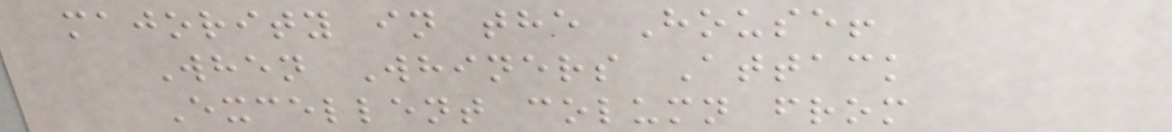majority in the House!
When Whiners Attack
Excellent column from
